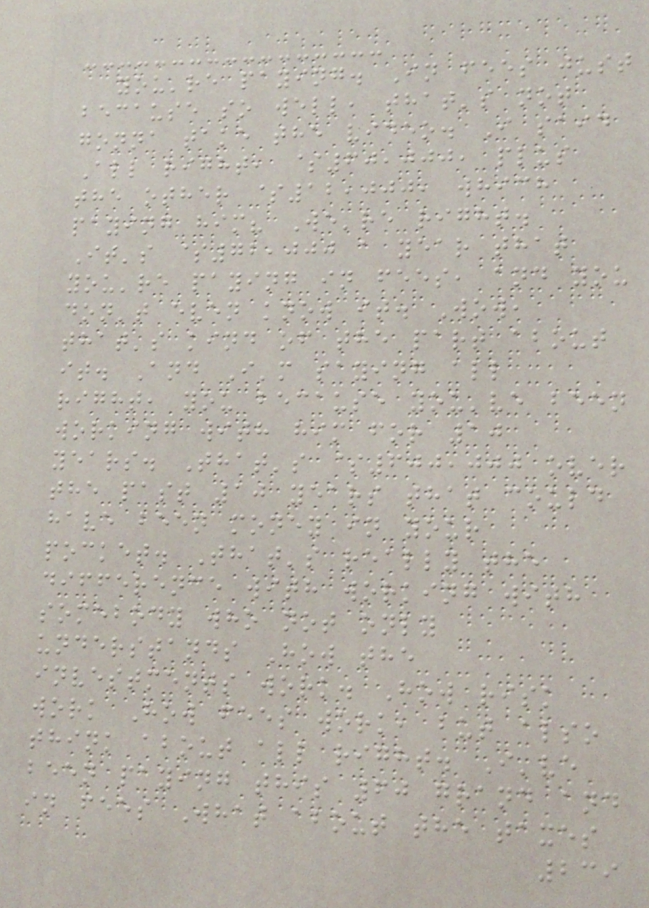you're paying. In fees just
because so well, that's not
gonna take the video. I said
All right, $60,000, plus
the other $12,000, which
paying him? We're right.
It's $72,000 a year that
you're paying in fees, and you
don't even know it. Wow,
that's kind of the part about
it. And I'm saying all
right, you because you've been
working with him for 10
years. That's $600,000 over
the past 10 years that could
have been money in your
pocket. That's really the
difference with working with
somebody who not only
understands How the
investments work. How risk
work How fees work, but also
think about all right. I've
been paying this 60 grand and
in fees What about the taxes
239
